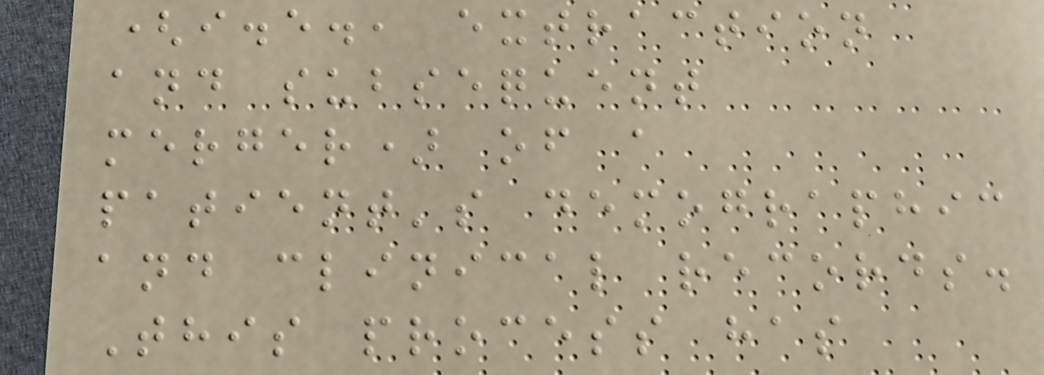(i.e., extraction
and subsequent
merger) of a
patient's demographic
and clinical records.
This process has
